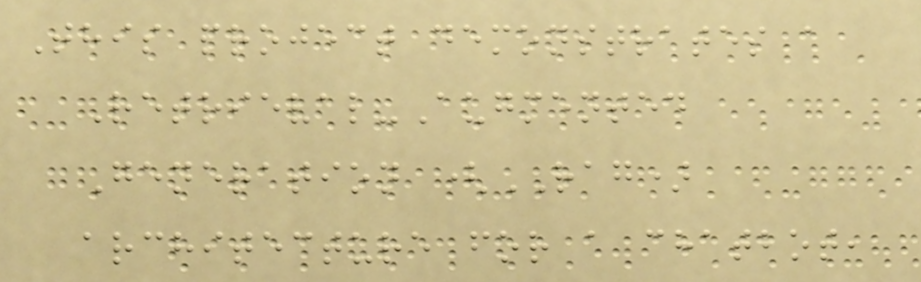This project demonstrates a
Retrieval-Augmented
Generation (RAG)
architecture for a chatbot,
